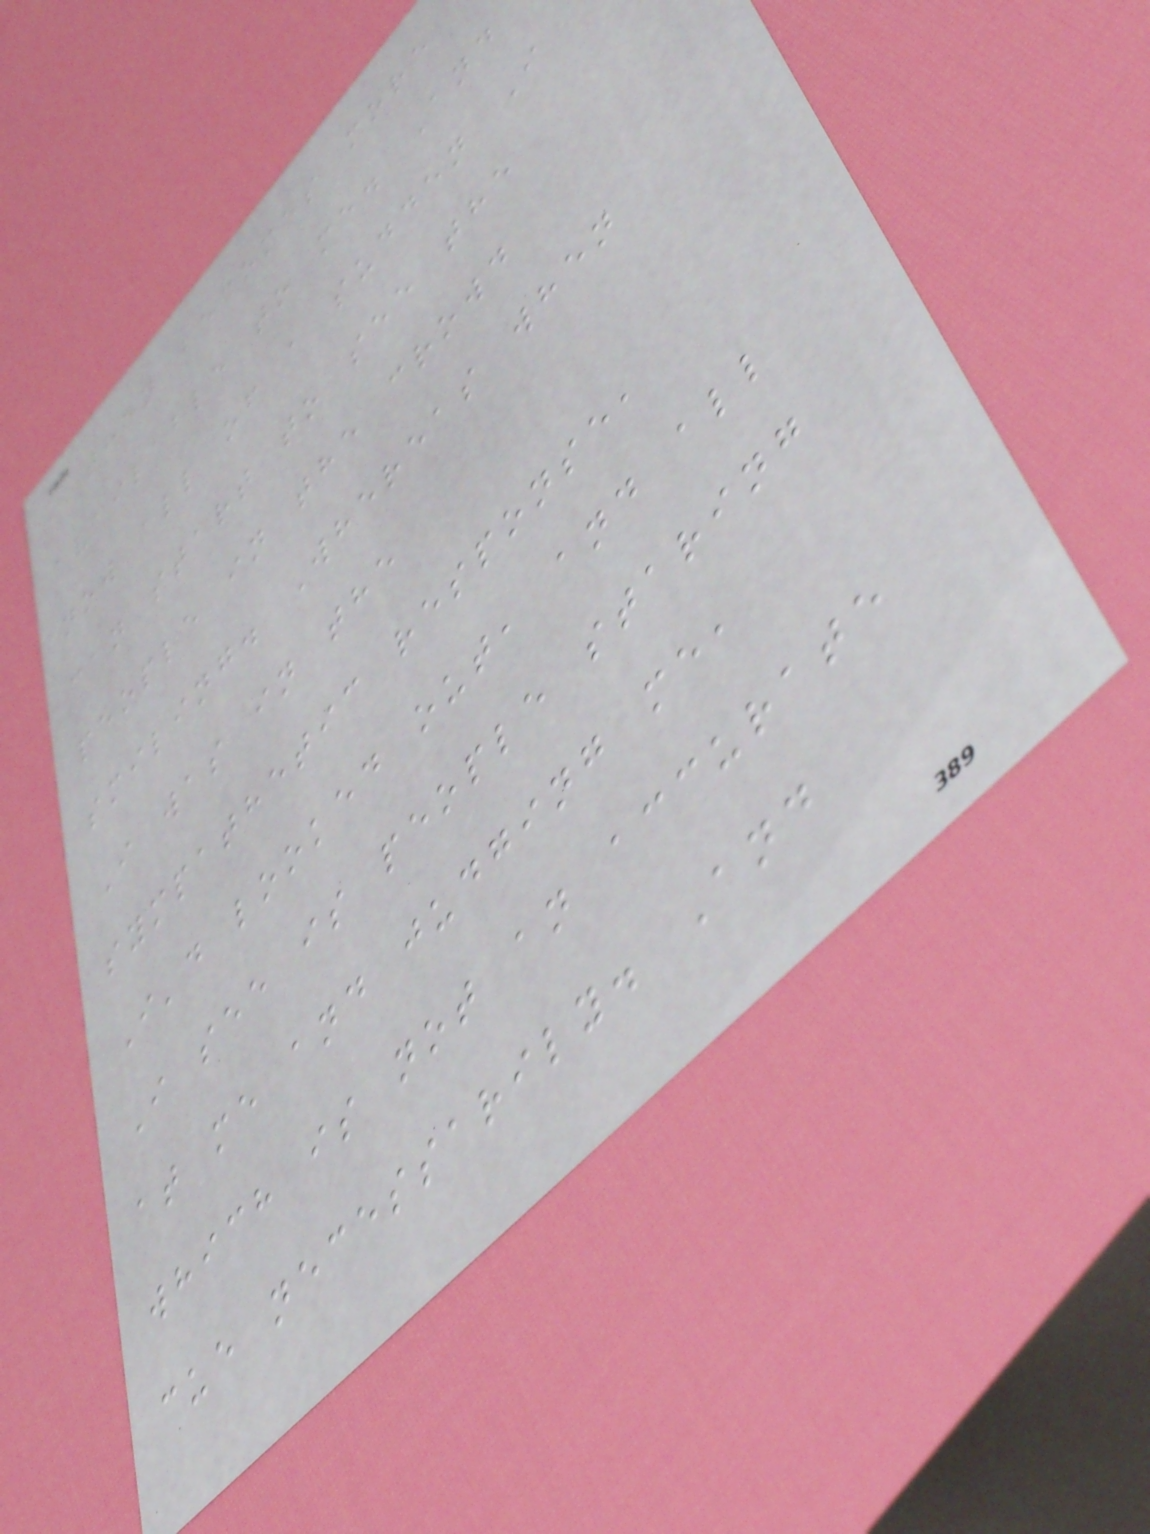then becomes more
available to me. And
now all of a sudden I
can start to see the
people in the crowd
smiling. Whereas when
I was in the
sympathetic response,
I'd looked out, and all
I see is people staring
at me and judging me,
which is not an accurate
cue necessarily. And
